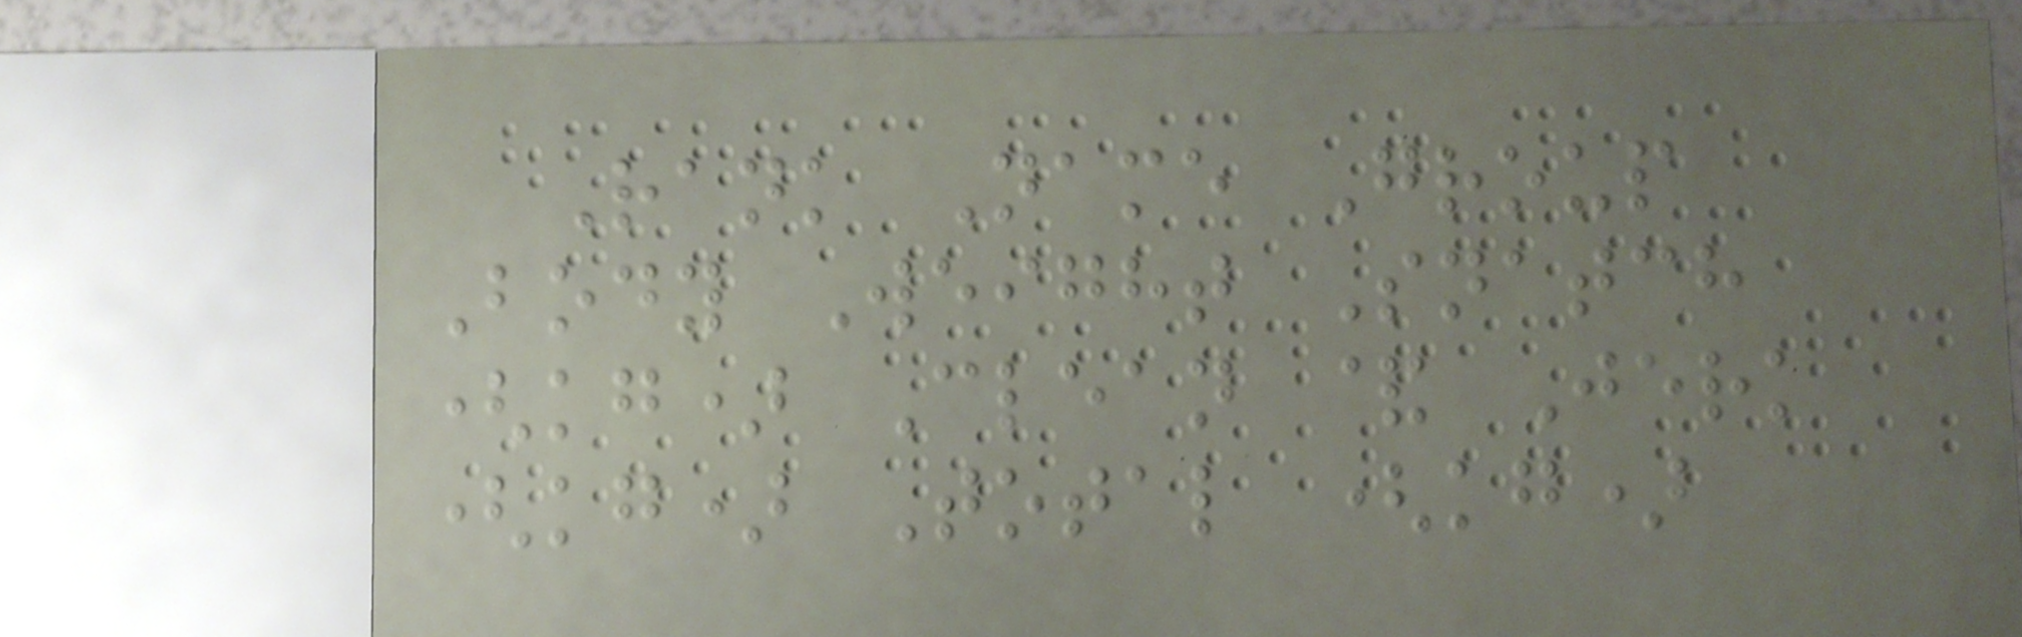Rank Name Group
Body Weight Snatch
(kg) Clean & Jerk
(kg) Total (kg)
